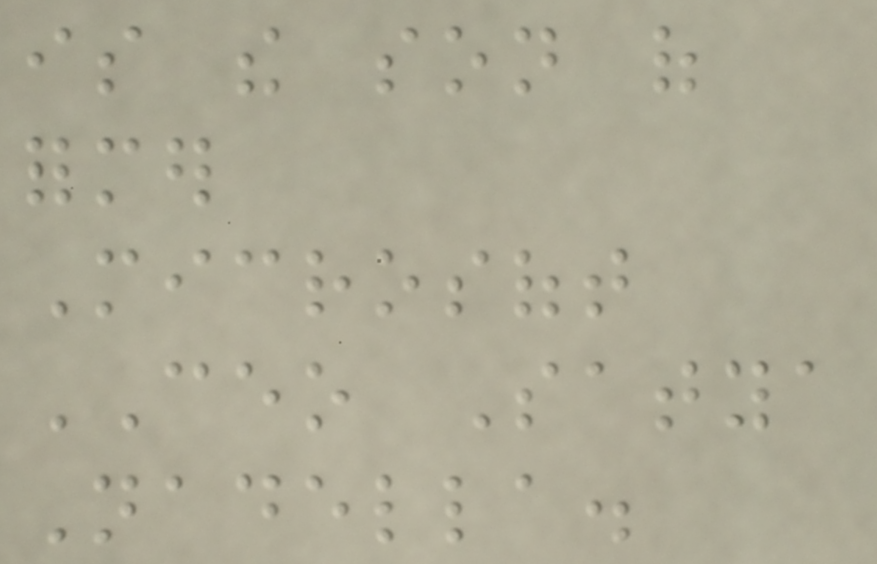is the son of
former
Microsoft
CEO Satya
Nadella.
